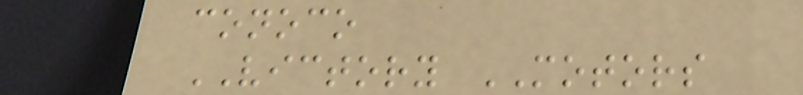conoco
VICTORY MOTORS
